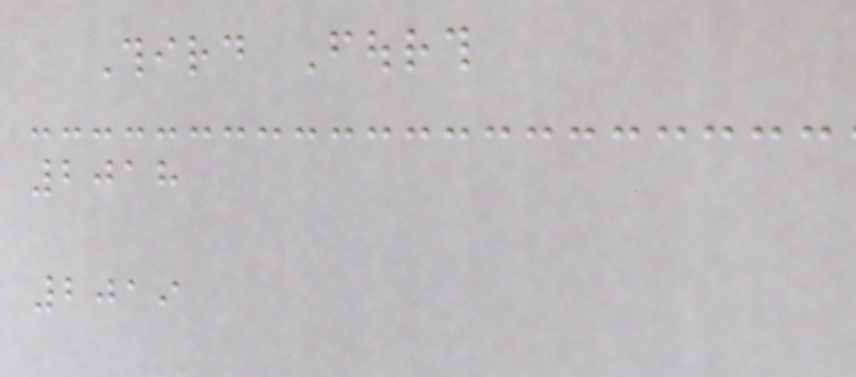Third Fourth
2018
2019
